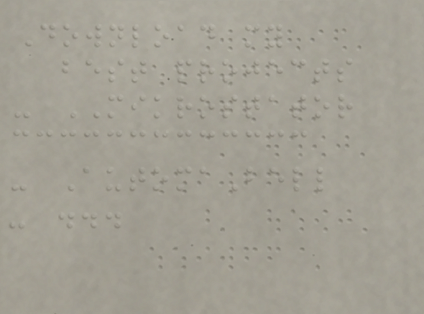Download my
best projects
- MIKROSTATOR
- AutomaBell
- ...
